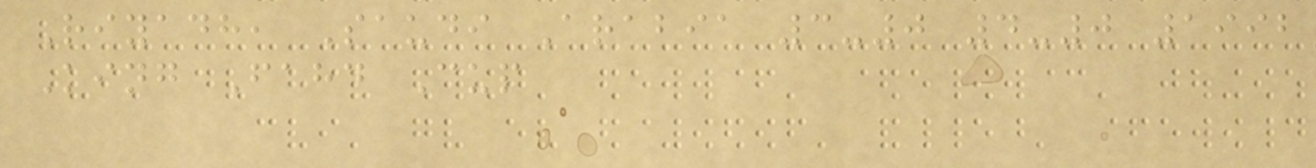Riyadh, Saudi Arabia 3-0 4-0 1992
King Fahd Cup
